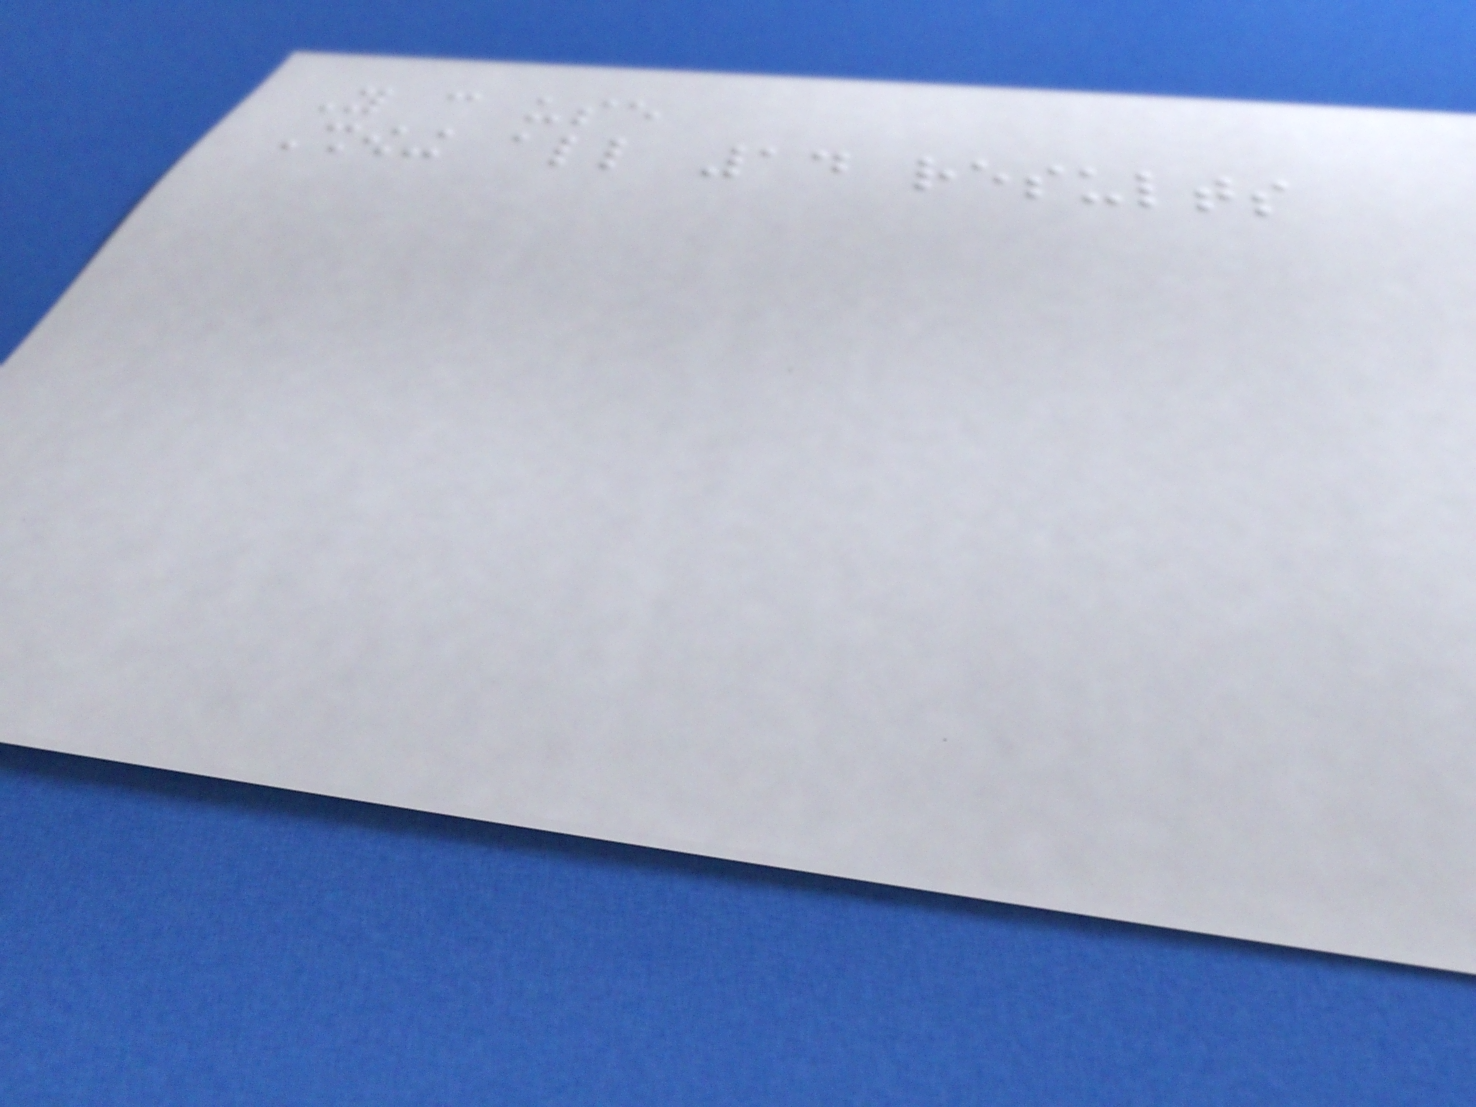You can use
Showing all 14 results
